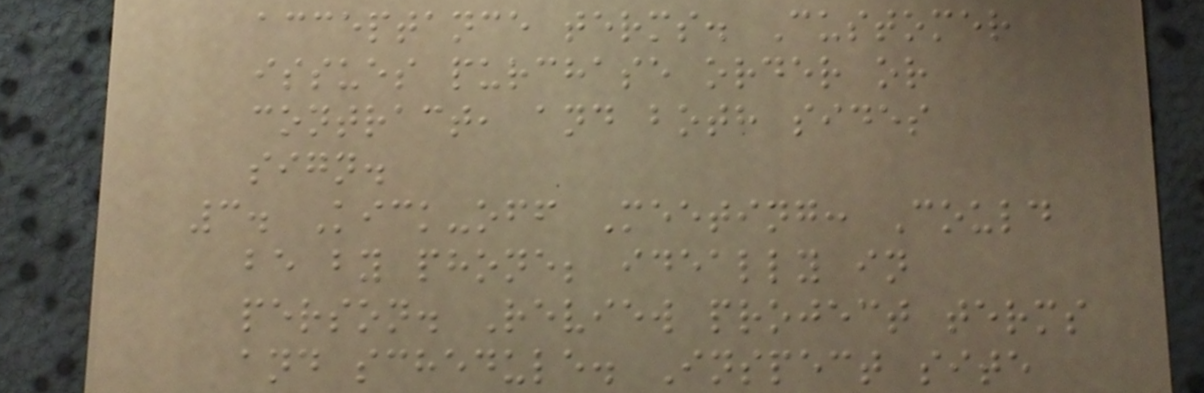acceptance terms. Customer
issues purchase order or
contract, and both sides
sign.
3. Kick-off Meeting: Could
be by phone; ideally in
person. Review project terms
and schedule. Inspect site
